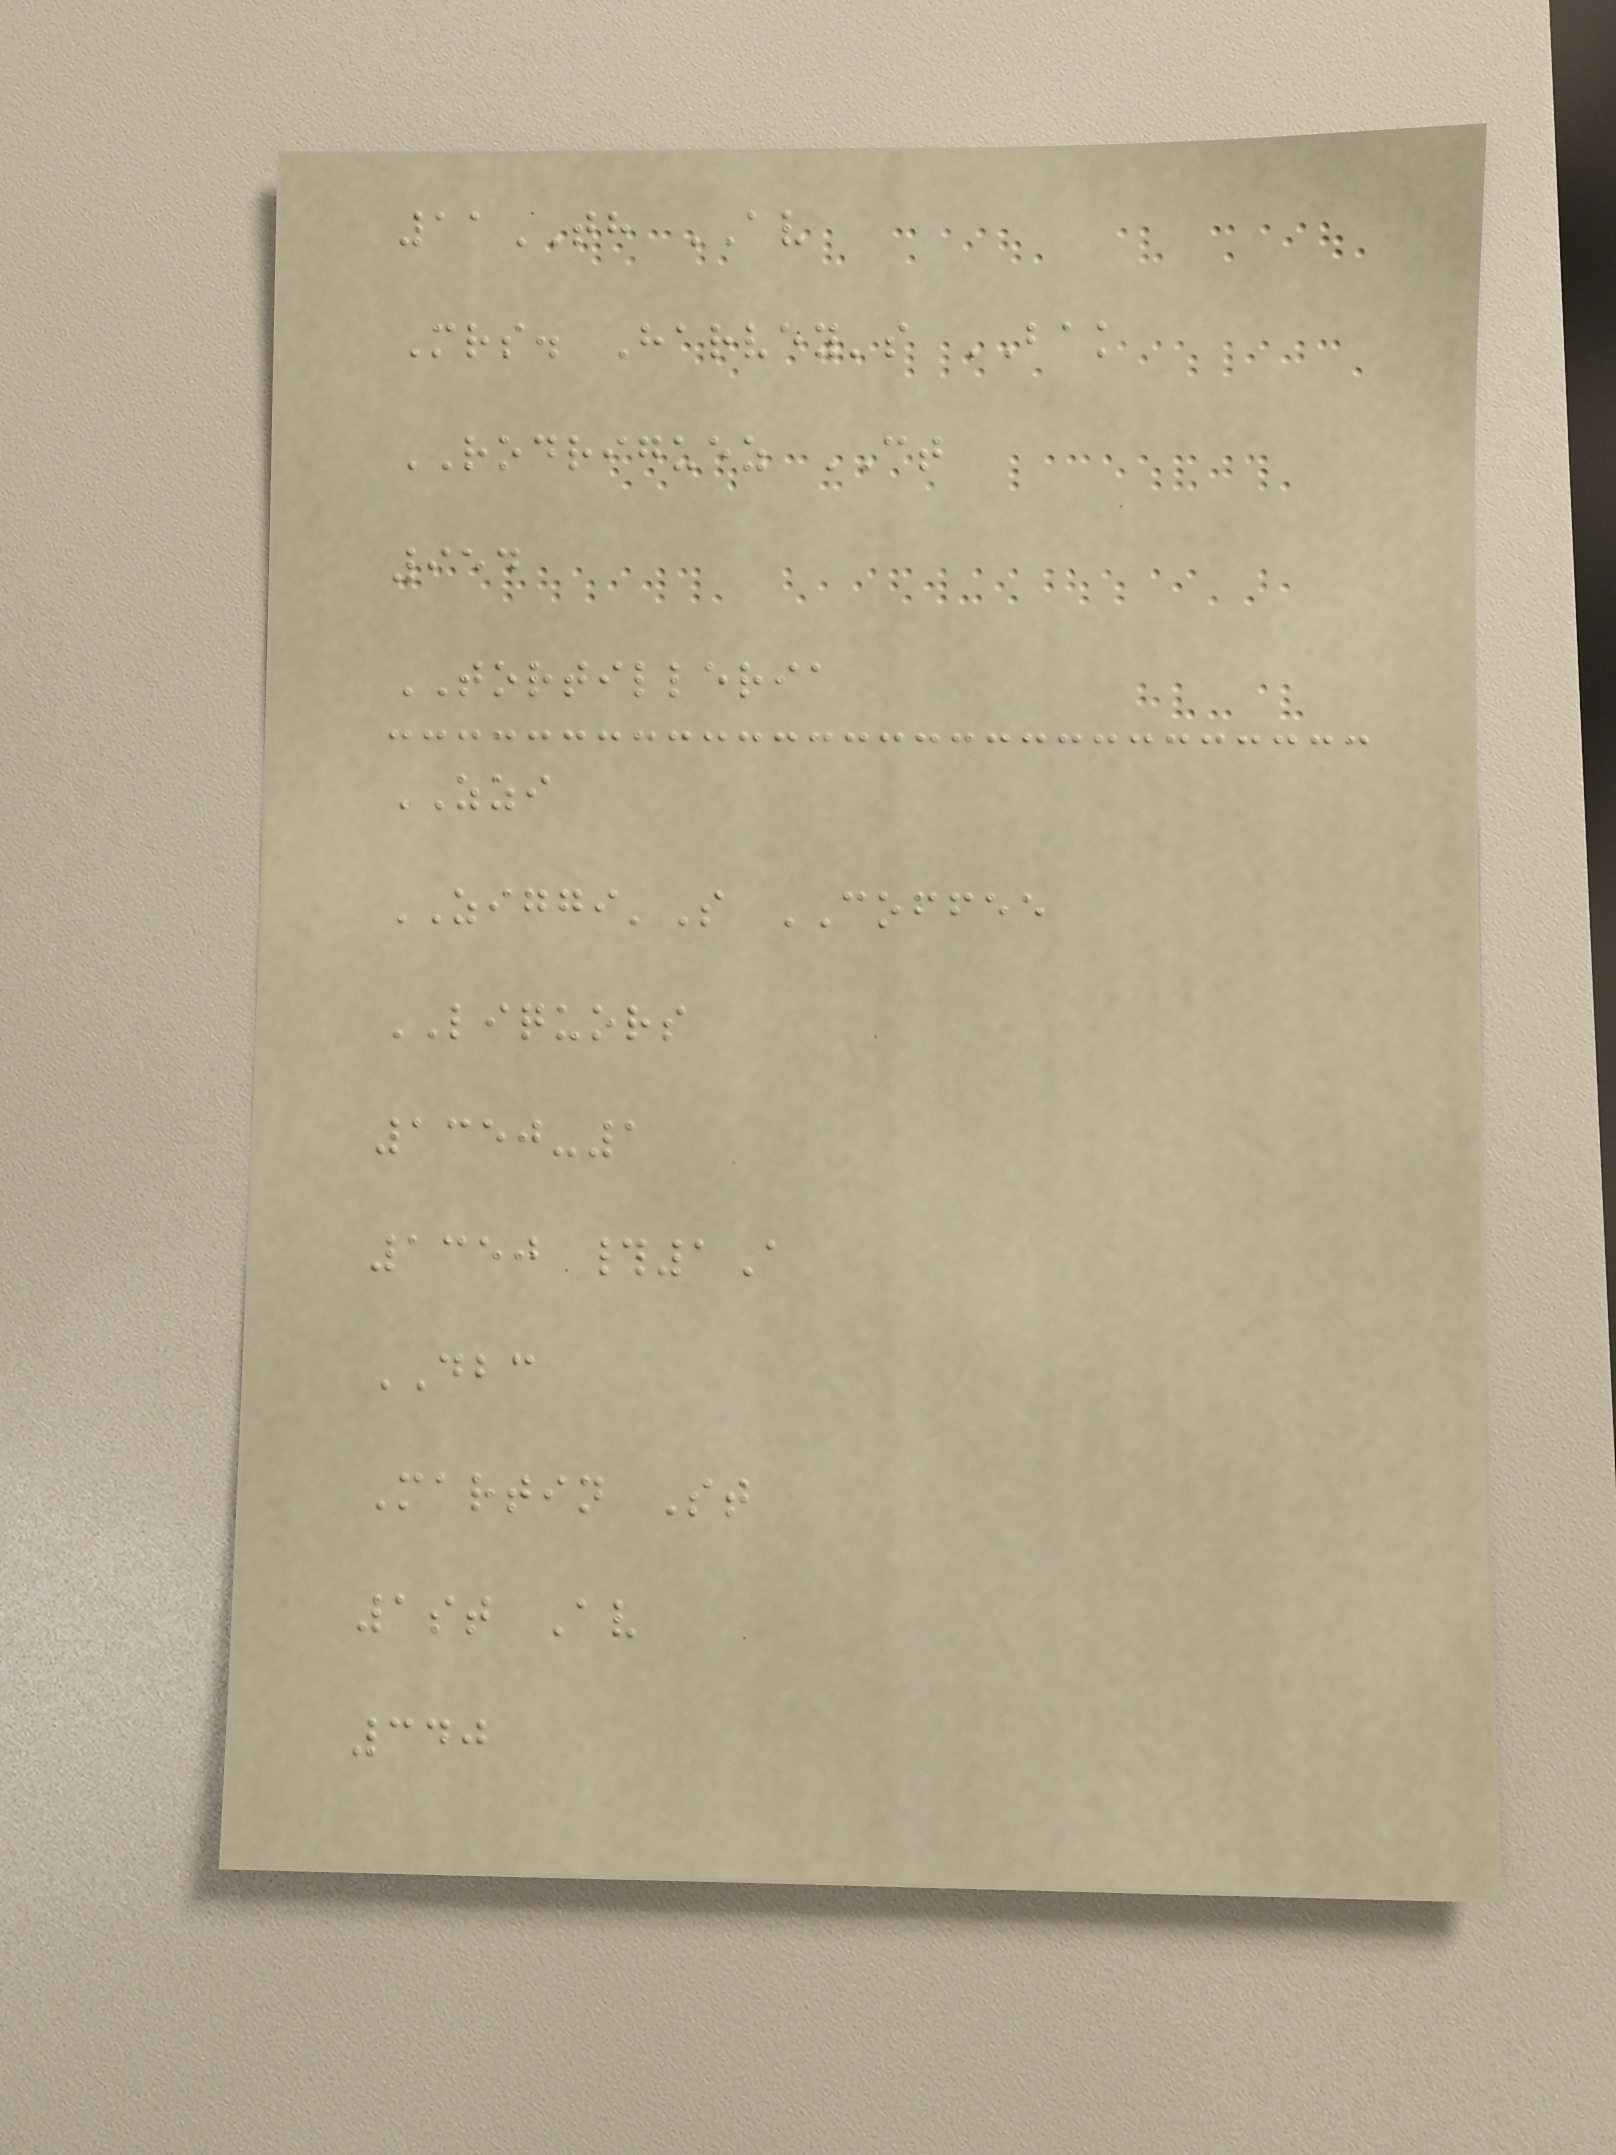11TH AV
Mrs. Harvey's BAK
RODRIGUEZ CT
954
TORTILLERIA
ZZI
ZIGGI'S COFFEE
LIQUORS
1350-1
1350 #1A
DBC
Martin St
1st Av
340
